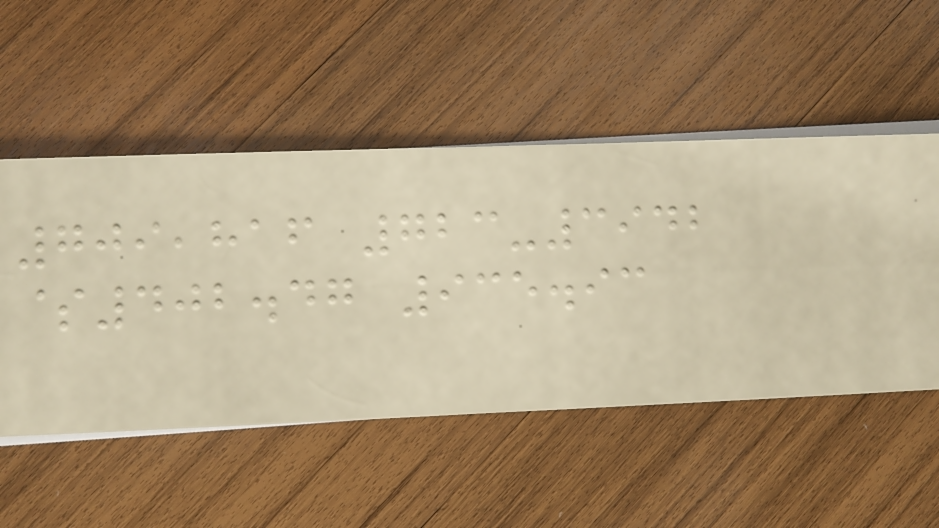709,816 723-3942
$402.47 935.93
